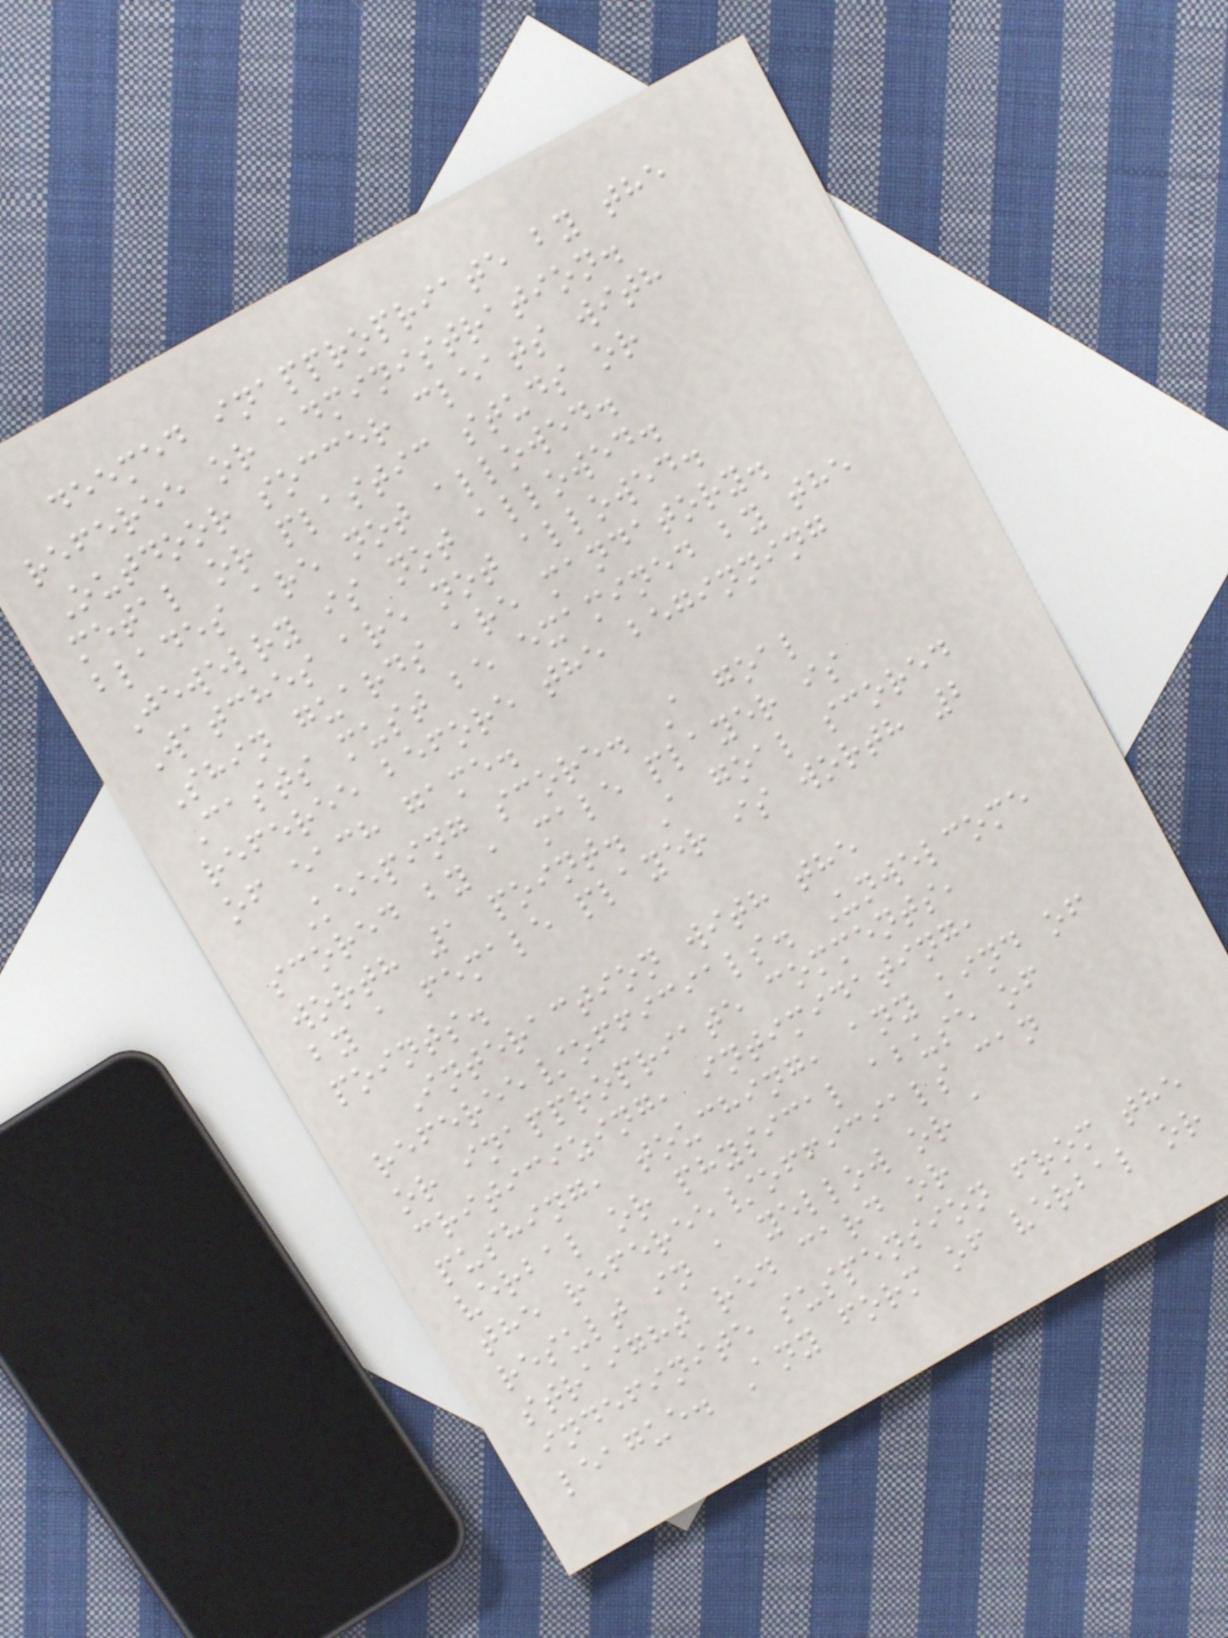deemed inappropriate by the
referee or administration.
Outdoor soccer cleats with
metal or plastic studs or
blades are not allowed.
Jewelry is not allowed.
Watches are not allowed.
Shin guards are mandatory.
Casts must be examined by the
referee before the beginning
of each game.
Keeping score. A goal
scored by a male player is
worth 1 point. A goal scored
by a female player is worth 2
points.
Interaction with the
referee/officials. Unwelcome
or inappropriate comments,
criticizing, intimidating,
pushing, touching, any kind of
verbal or physical abuse of
the referee/officials can
result in a yellow or a
straight red card or
indefinite suspension from the
league. Any form of verbal or
